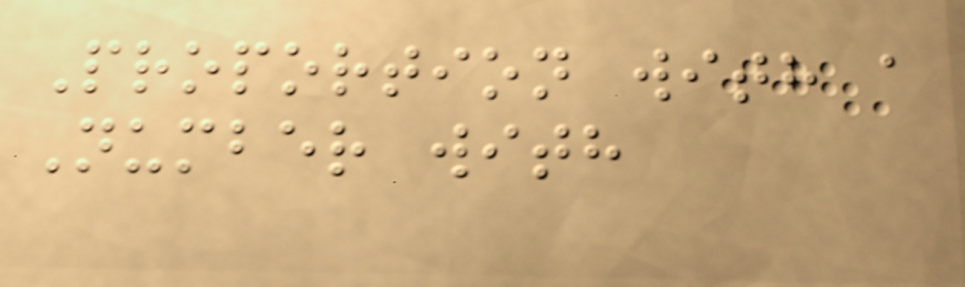Proportion with a
Number with
